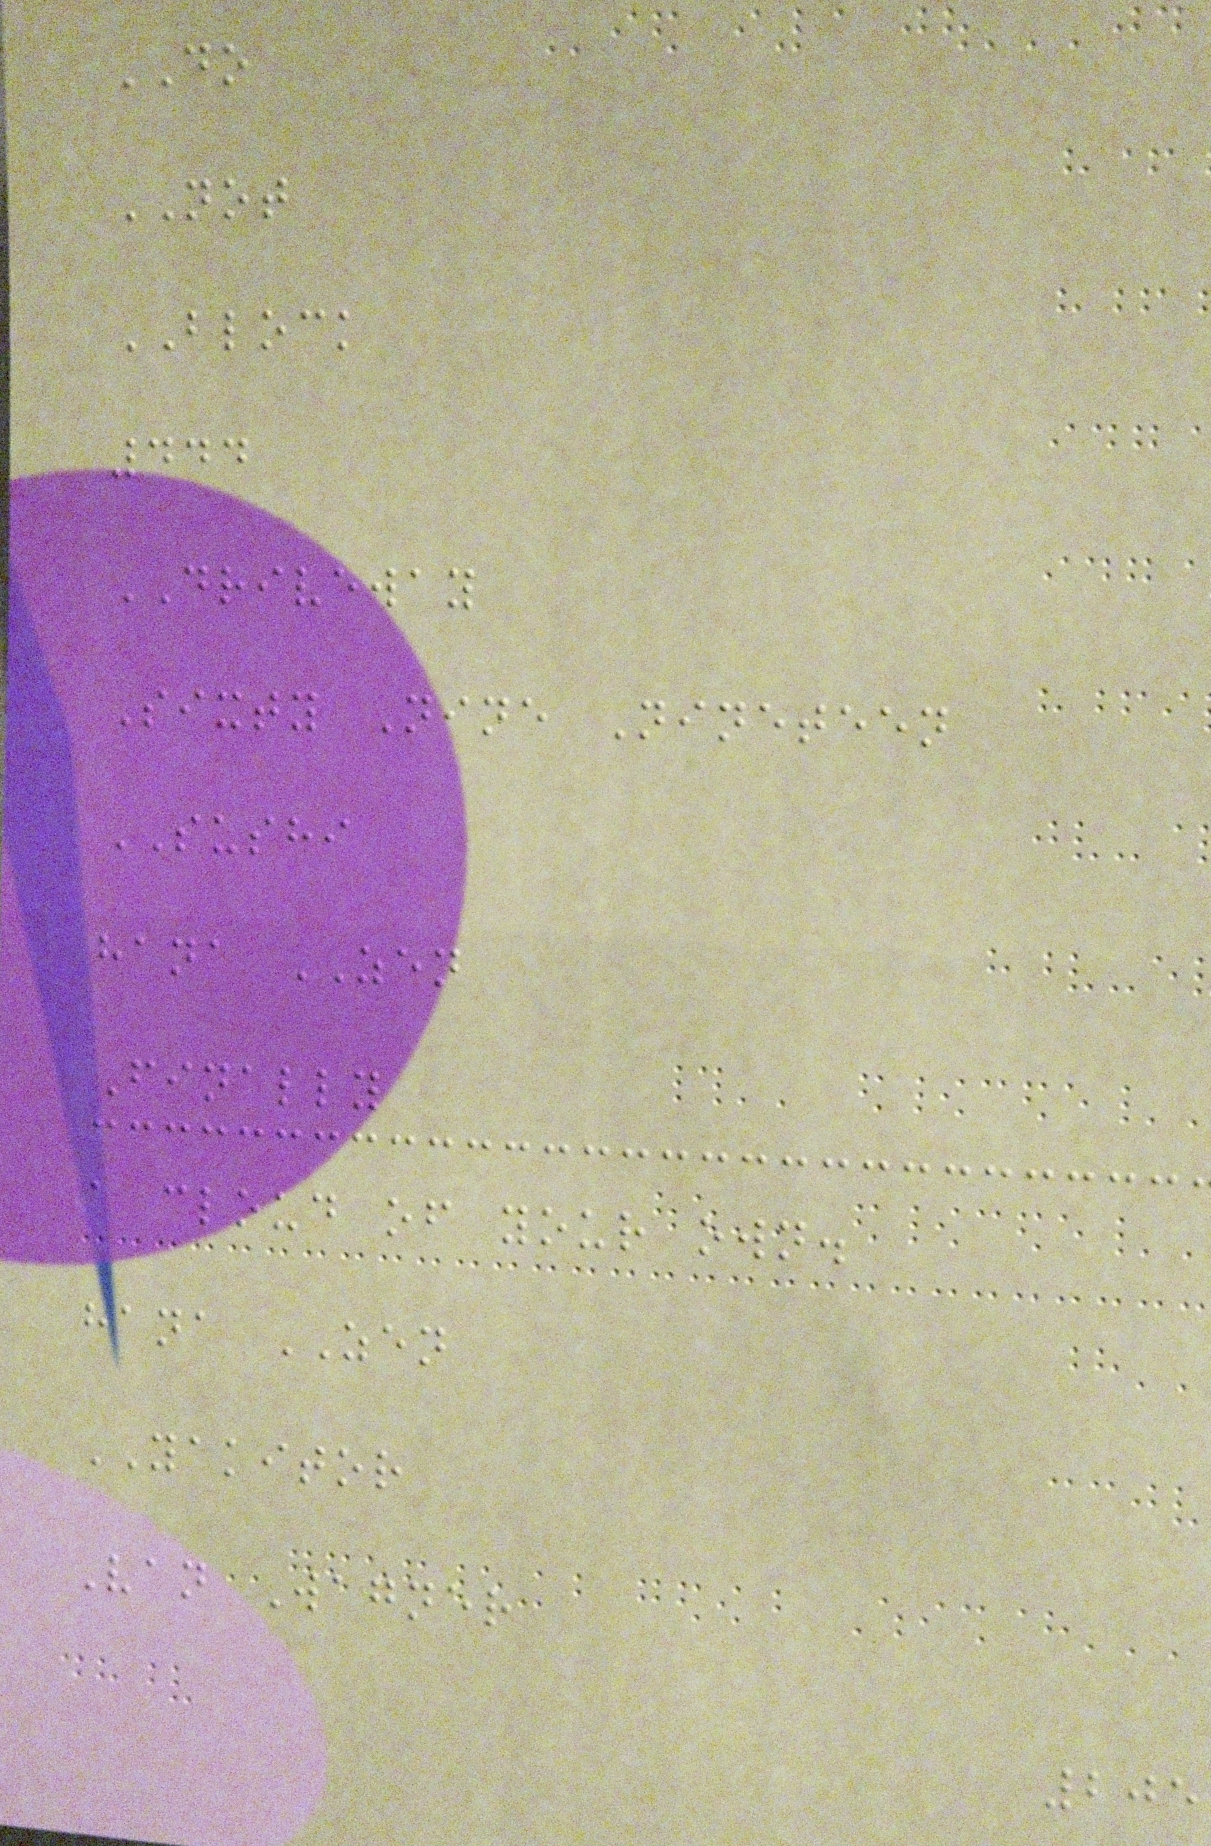DO
NOT
BLOCK
444
DRIVEWAY
Sixty Nine Nineteen
SUSHI
hana ZEN
Finally
a cloud of your own.
hana ZEN
YAKITOR
Van Wagner
205
